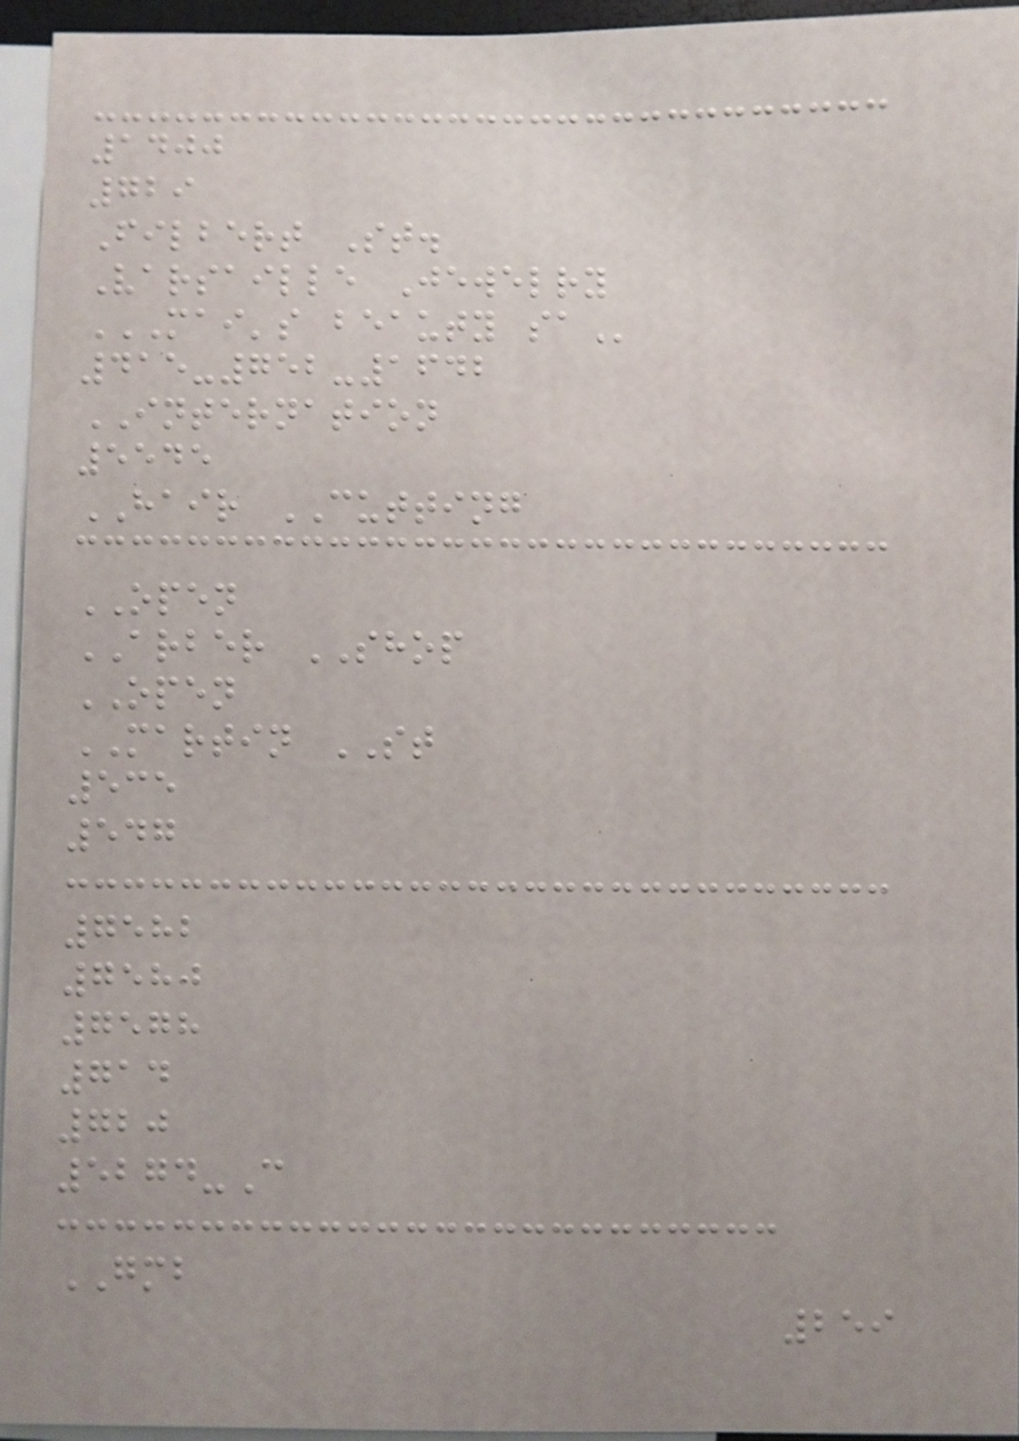1400
729
Filbert St.
Varsaille Jewelry
MAI'S BEAUTY SA
415-752-1642
INTERNATION
5545
HAIR CUTTING
OPEN
ARBER SHOP
OPEN
MARTIN ST
535
547
7582
7580
7578
714
720
5274-C
GMB
259
